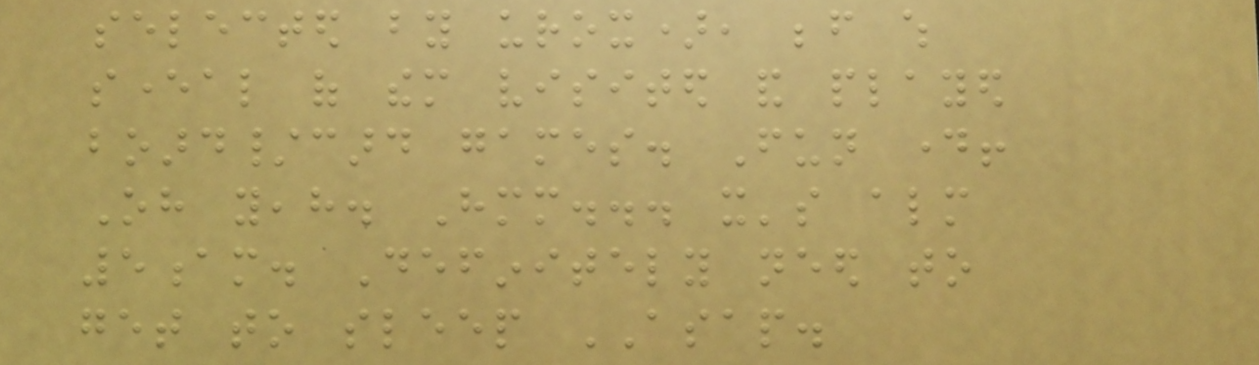selected by urox), before which
several of them visited and played
board/card games. Fun day!
Oh yeah. Hmm... it's almost
5am. Definitely need to
get to sleep ASAP.
